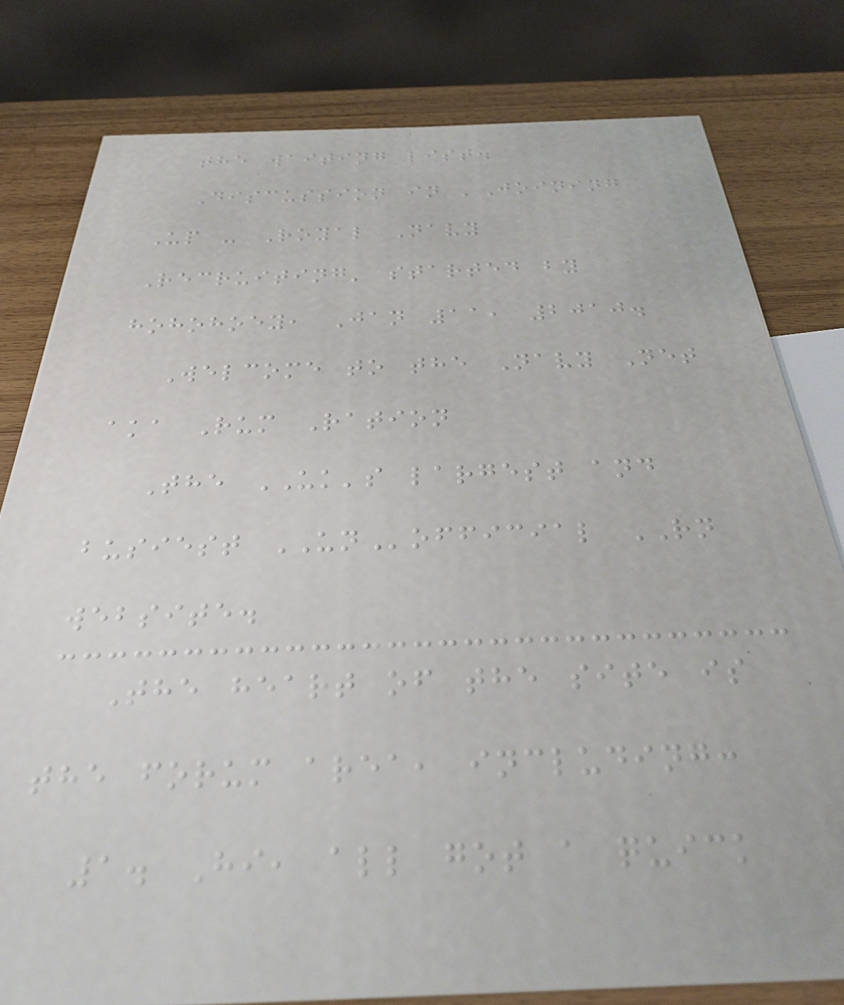the waiting list.
Discussion in 'Joining
Up - Royal Navy
Recruiting' started by
hohohoey, Jan 11, 2010.
Welcome to the Navy Net
aka Rum Ration
The UK's largest and
busiest UNofficial RN
website.
The heart of the site is
the forum area, including:
1. Hi, all got a quick
